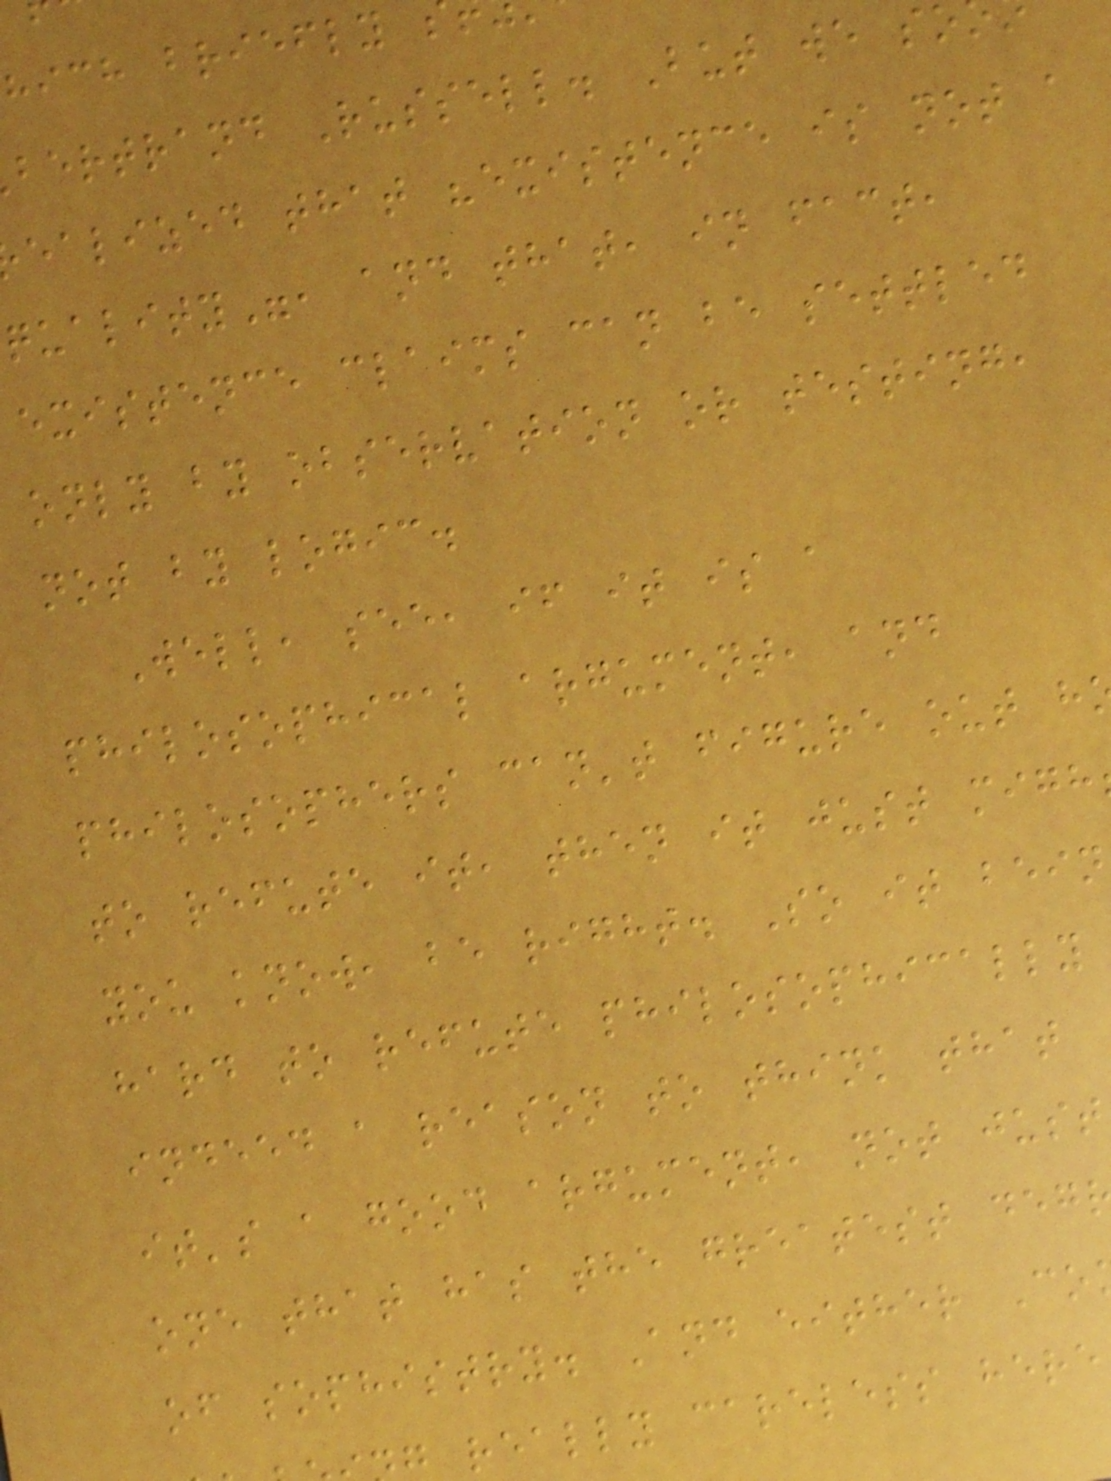hich briefly
bertrand Russell. But we so
ealized that "existence is not a
quality", and that, in fact,
existence claims can be settled
only by observation or testing,
not by logic.
Well, see, if it is a
philosophical argument, and
philosophers can't figure out h
to refute it, then it just migh
you know, be right. So it bein
hard to refute philosophically
indeed a reason to think that
it's a good argument, not just
one that has the greatest deg
of sophistry. And either Co
really careless here
